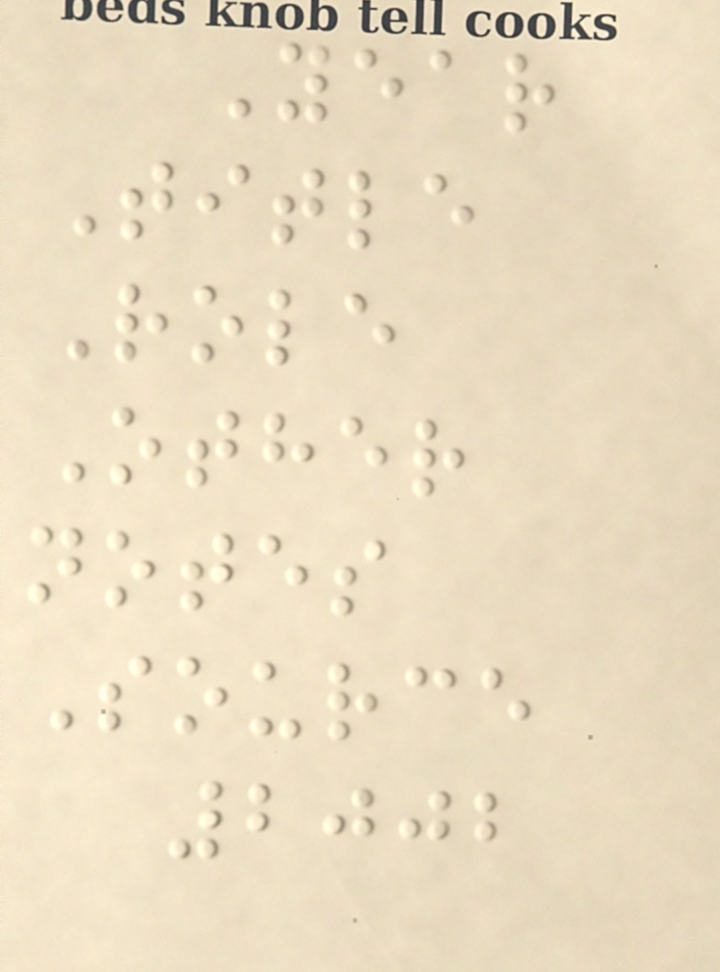Year
Title
Role
Other
notes
Source
2002
